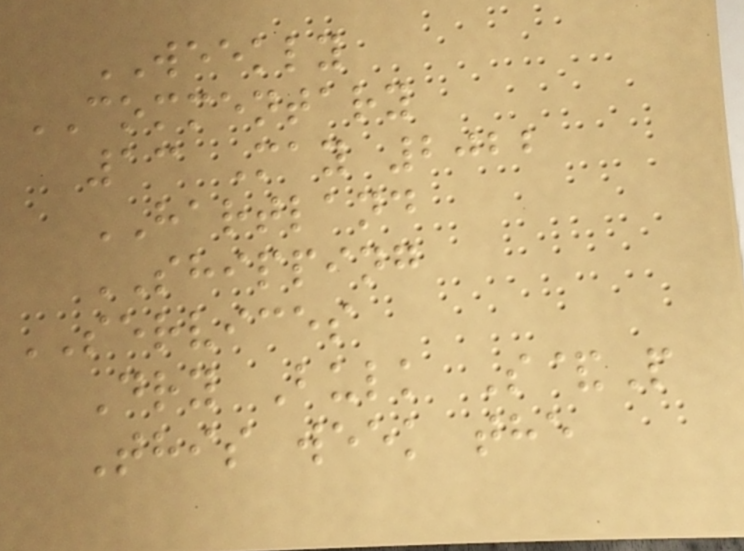WEEKLY
COMMENTARY
13 May 2022
HARTLAND
SHIPPING
SERVICES
Dry Bulk S&P
This week the
